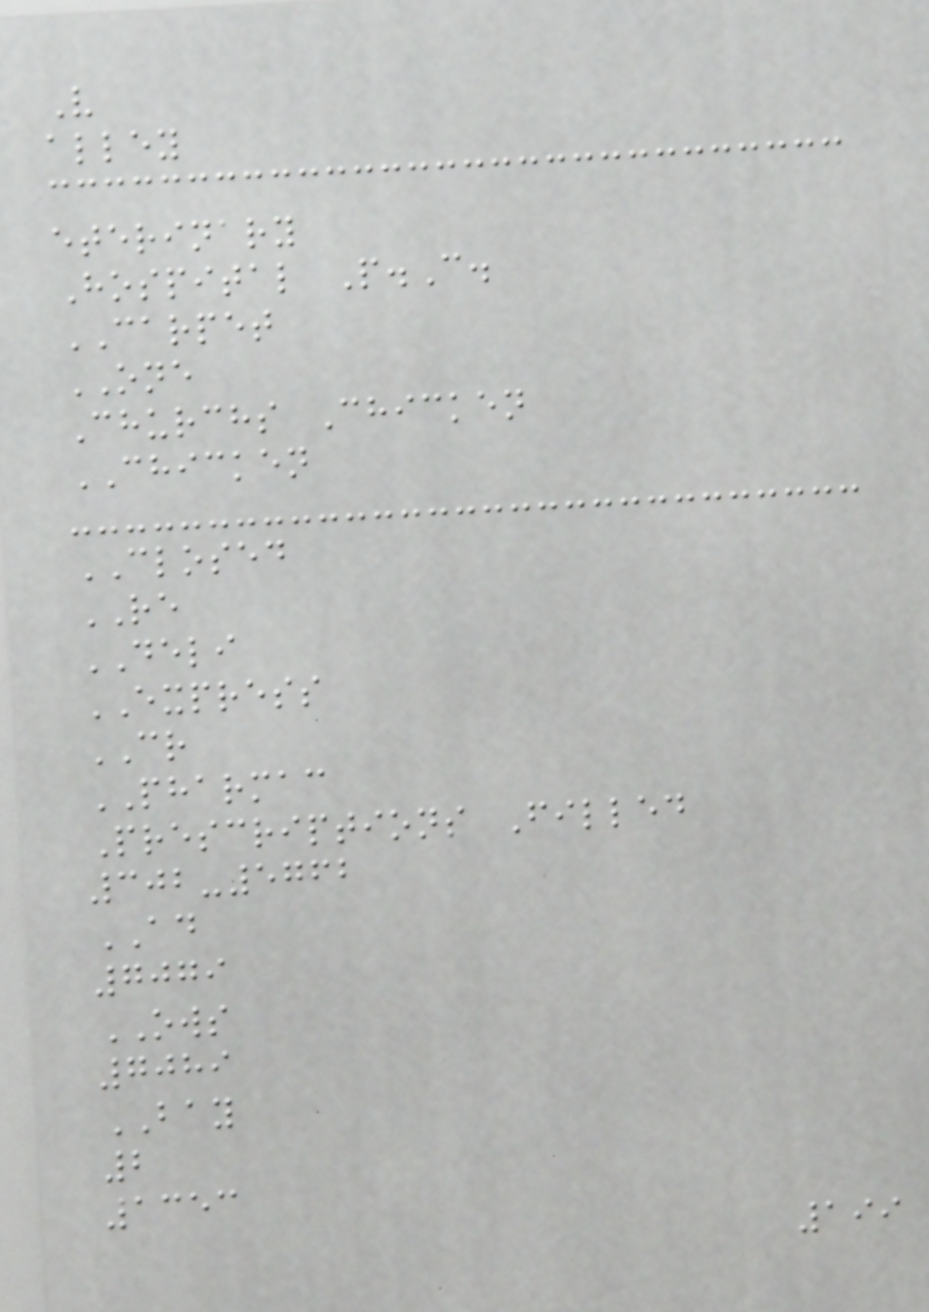V
alley
eterinary
Hospital P.C.
CARPET
ONE
Churchs Chicken
CHICKEN
CLOSED
RE
DELI
EXPRESS
CR
PHARMAC
Prescriptions Filled
302-5762
AD
7079
OWS
7089
BAY
2
1353
199
